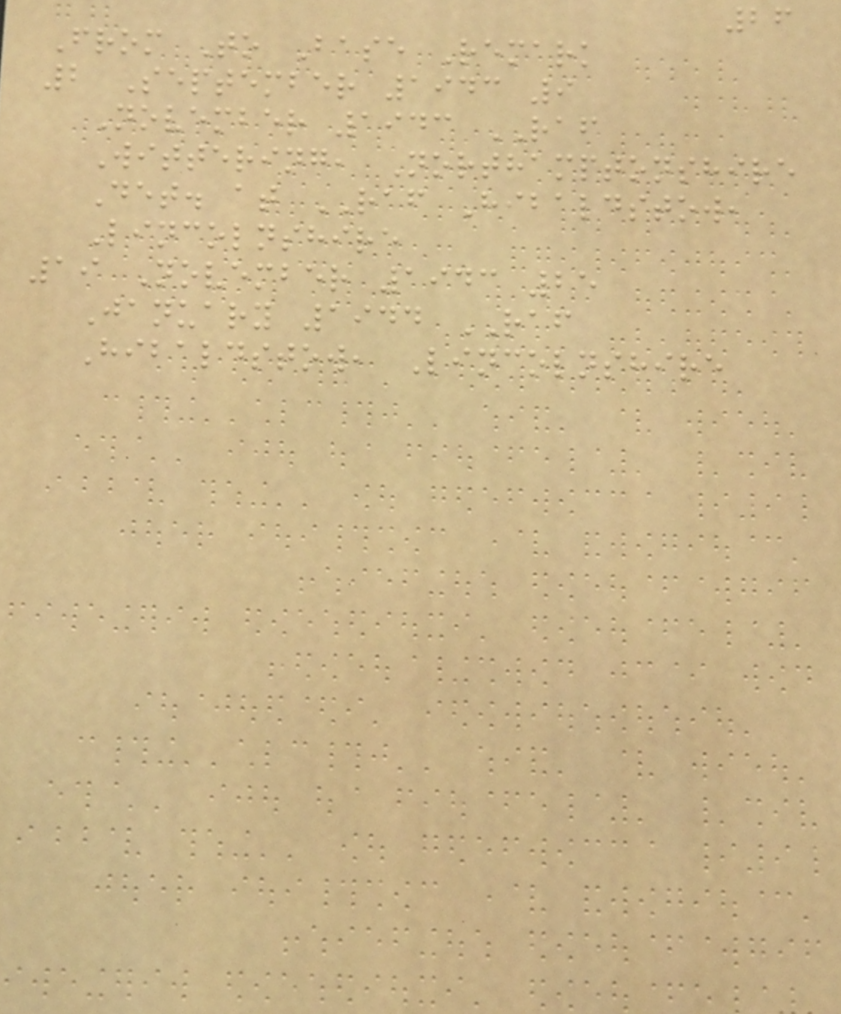26
From To Base Remark
2 September 1943 9
November 1943 RAF
Wittering, Northamptonshire
Det. at RAF Hibaldstow,
Lincolnshire
19 November 1943 25
January 1944 RAF
Hibaldstow, Lincolnshire
